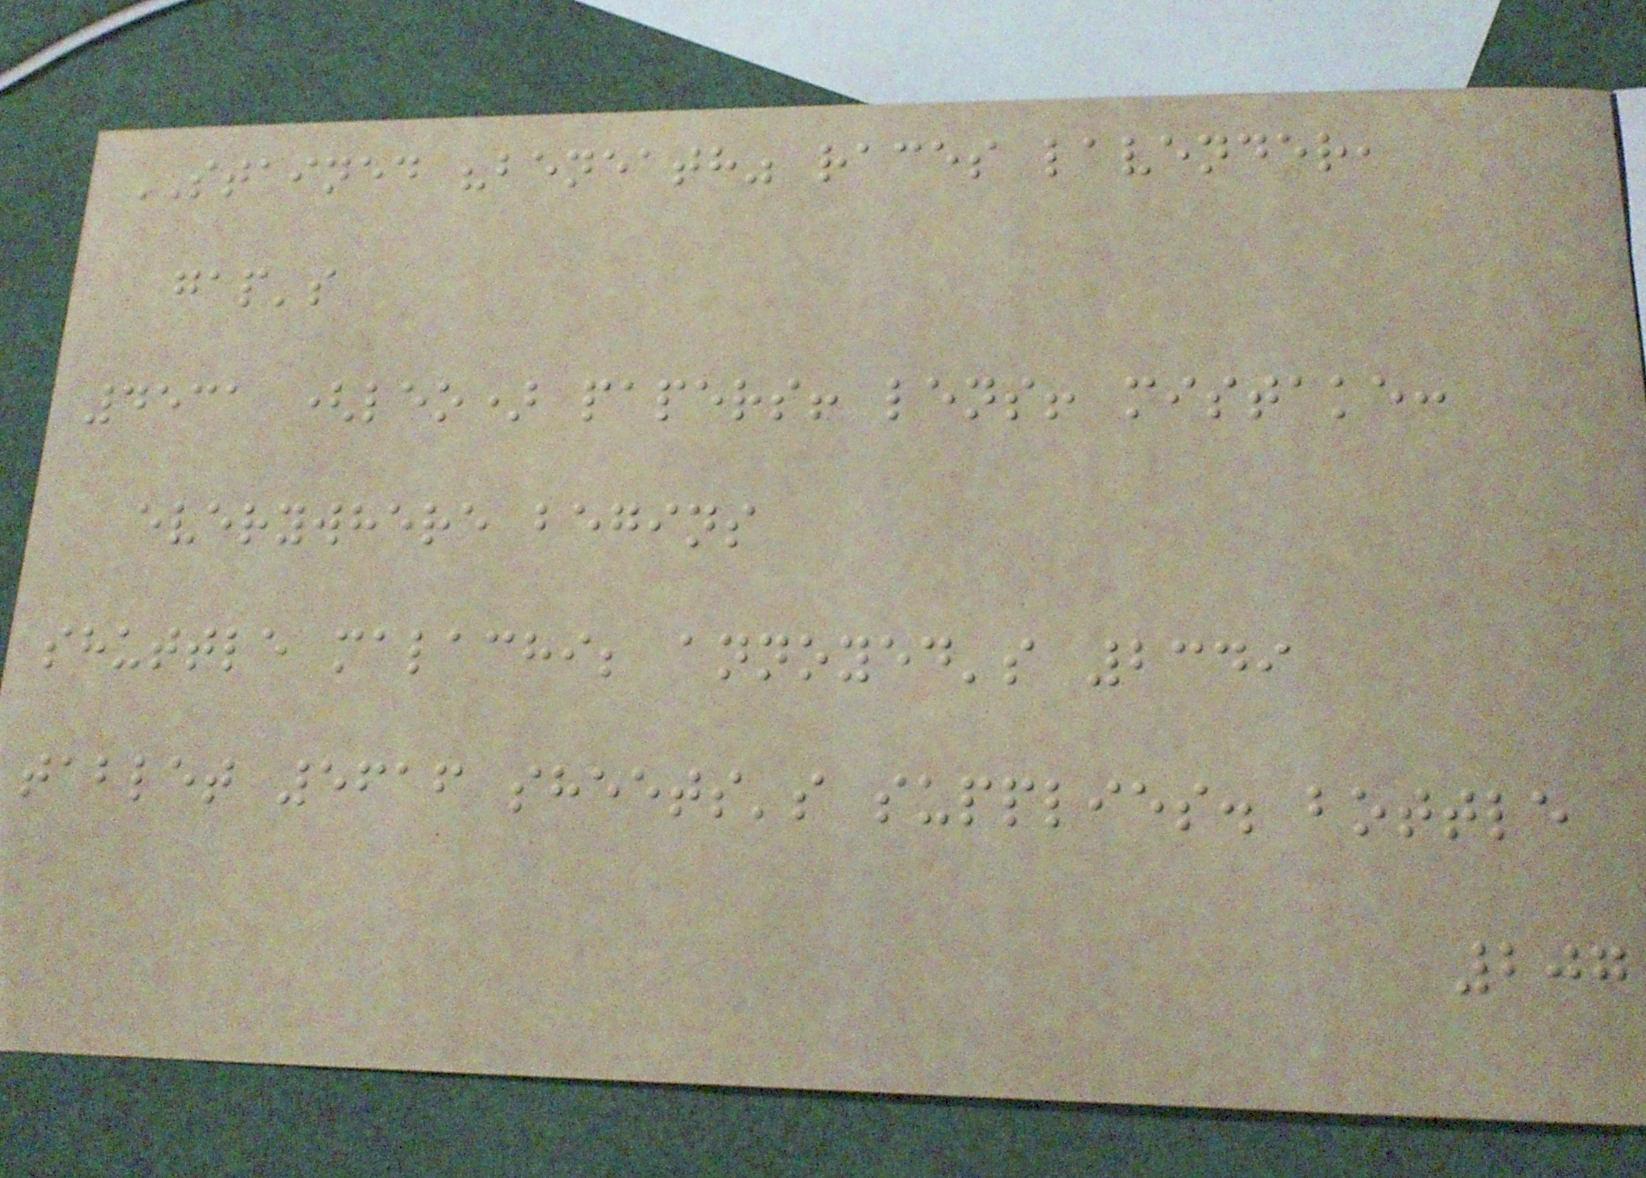STAINED "beneath" races lavender,
gap's
4531 (leo) papers! lens! mistake:
everywhere begins
shuttle malachi; annoyed's 2349
tablet 5616 sheets's supplies. bottle
207
